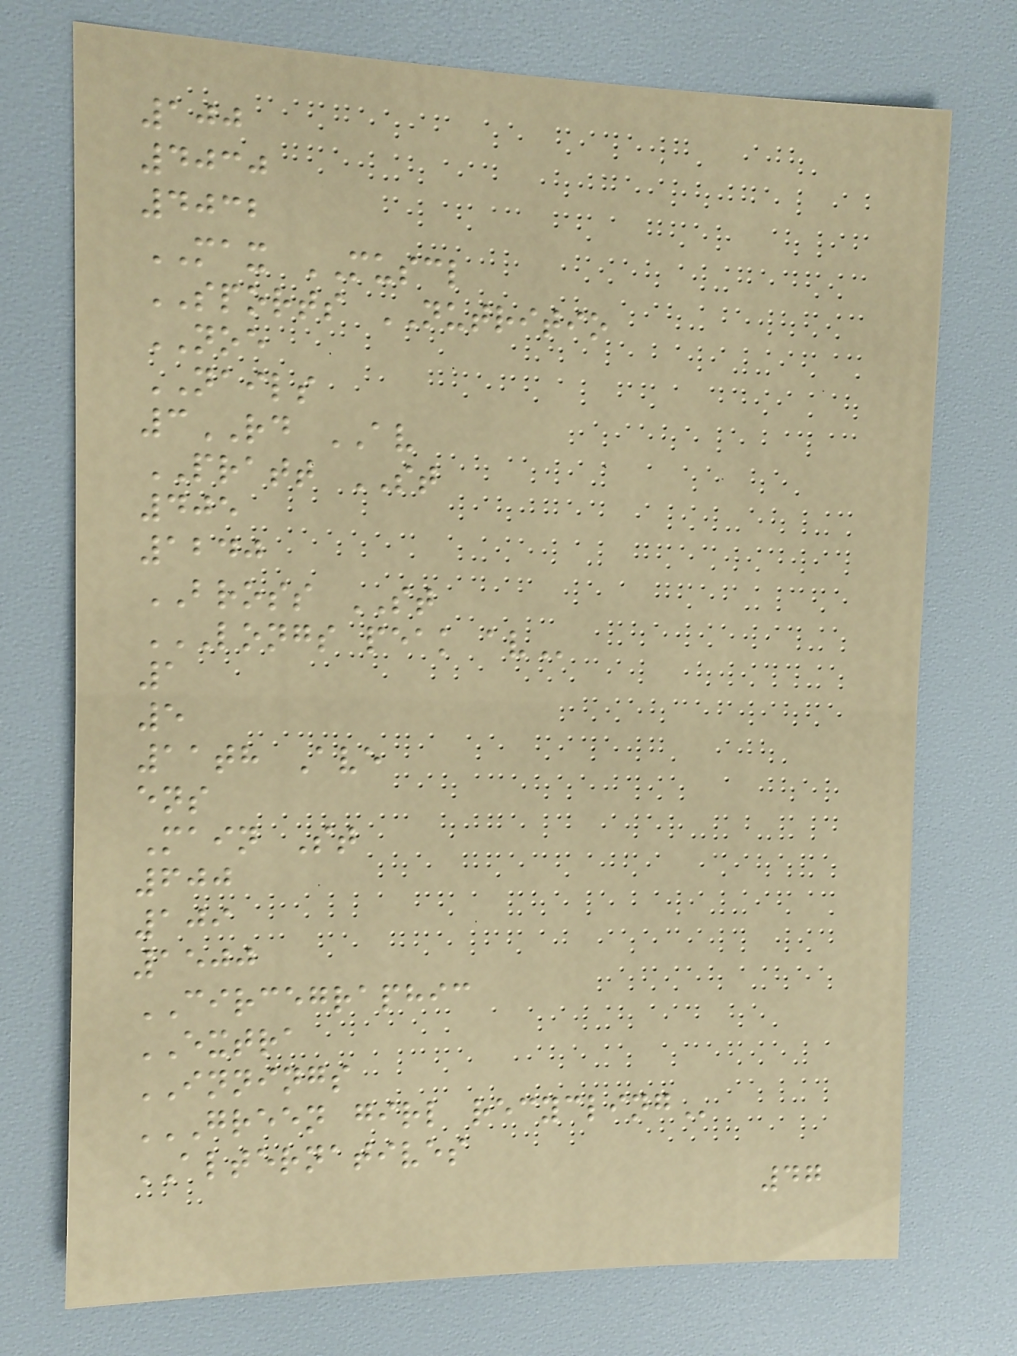100
4030
4032
MAX MUSCL
SPORTS NUTRITIO
NOE
NAILS
3RD AV
PRATT ST
405
1240
BROSS ST
LONGS PEAK AV
1
5
11th Ave
ens
Main St
600
109
1500
CIRCEGRAPHIC
EXTRA
INNINGS
GREEN GIRL RECYCLING
ALTERNATIVES
47
